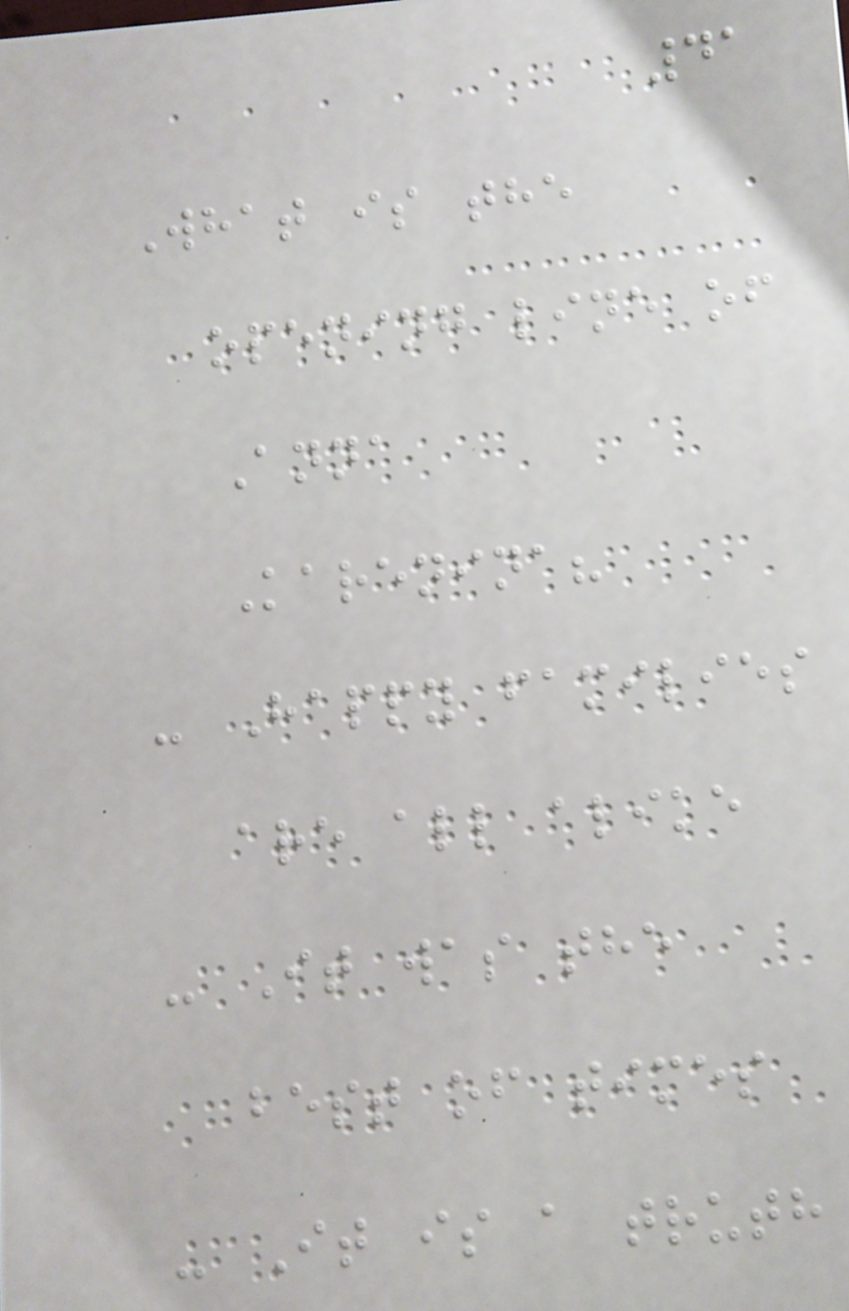41
What is the
opening line of
Anna
Karenina?
- Happy families
are all alike
- It was the
best of times
- It is a truth
